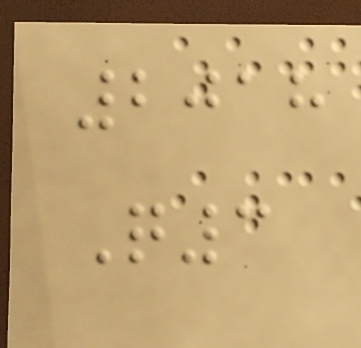2018
Q3
